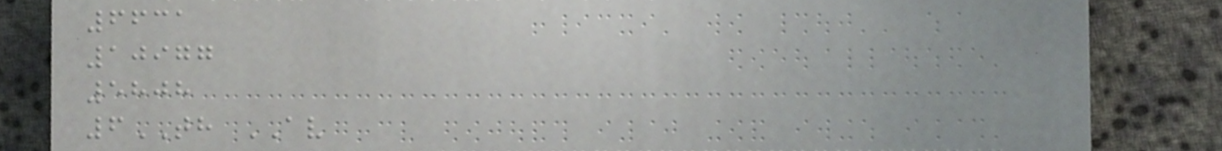6631
10977
5808
6TH AV
